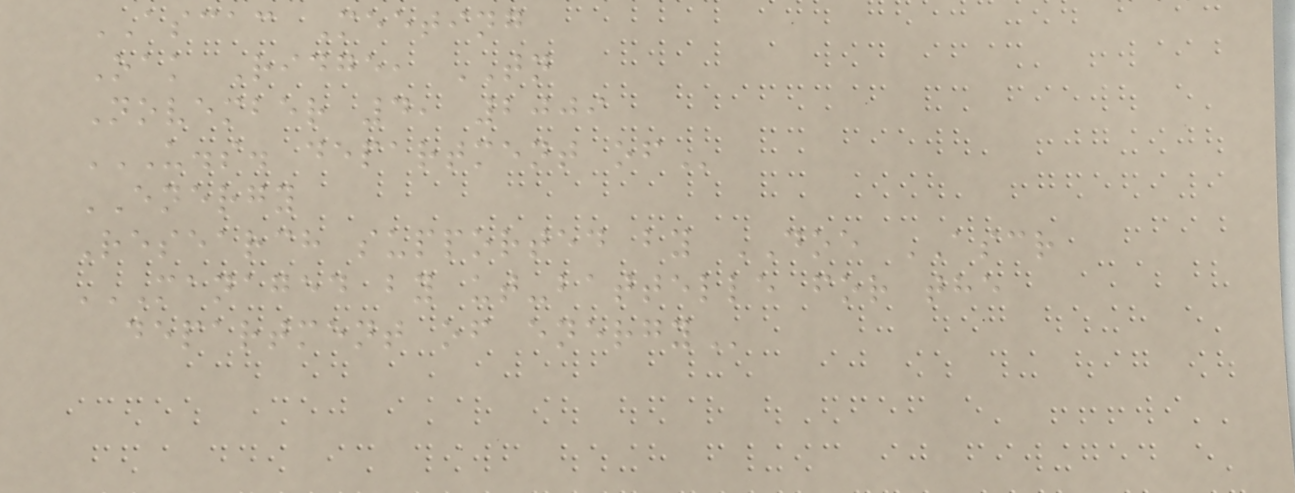ASCAC Meeting
Oak Ridge, TN
November 4, 2009
U.S. DEPARTMENT OF
ENERGY
Research supported by DOE ASCR
MANAGED BY UT-BATTELLE FOR THE
DEPARTMENT OF ENERGY
